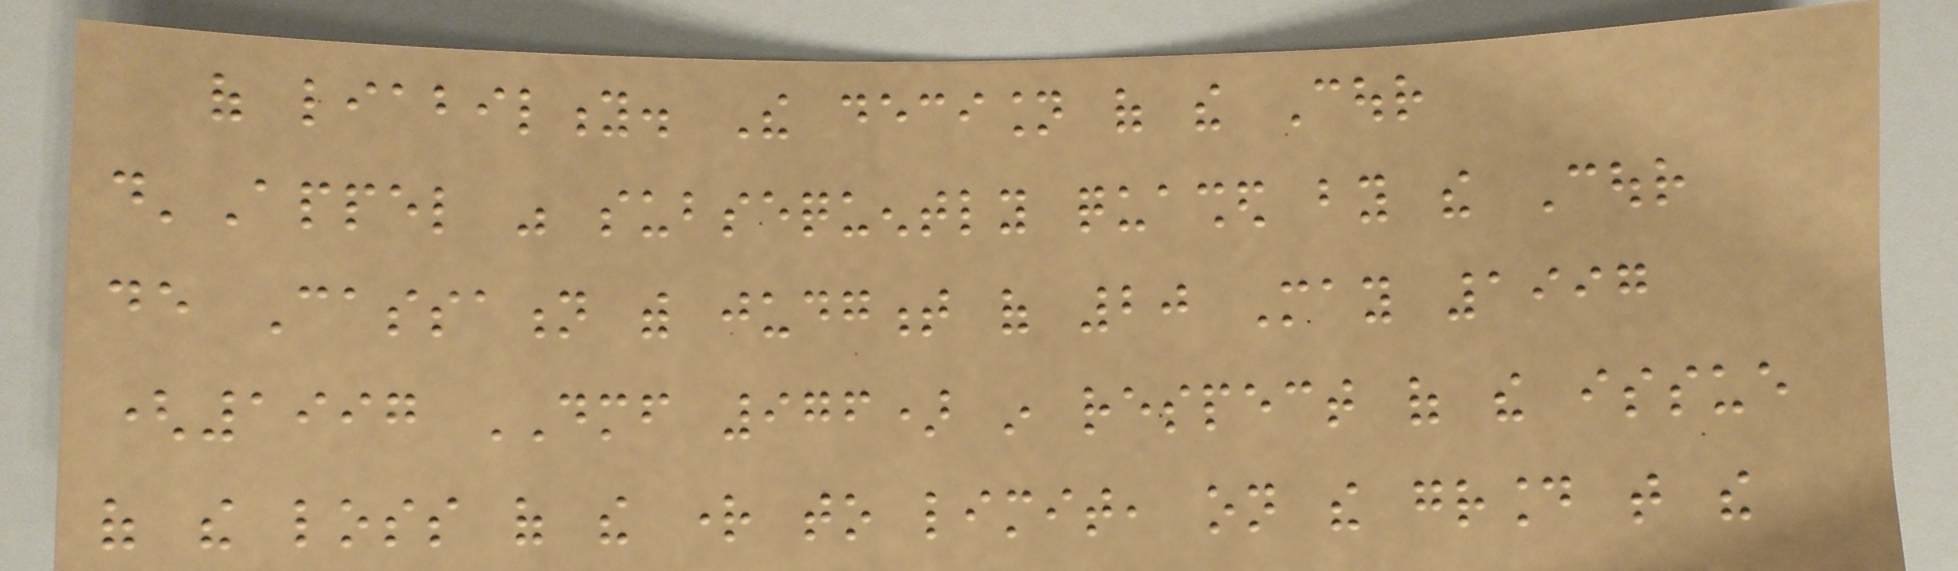of liability. The decision of the Cour
d'Appel was subsequently quashed by the Cour
de Cassation with judgment of 20 May 1997
(1997 DMF 976) in respect of the issue
of the loss of the right to limit, on the ground that the
